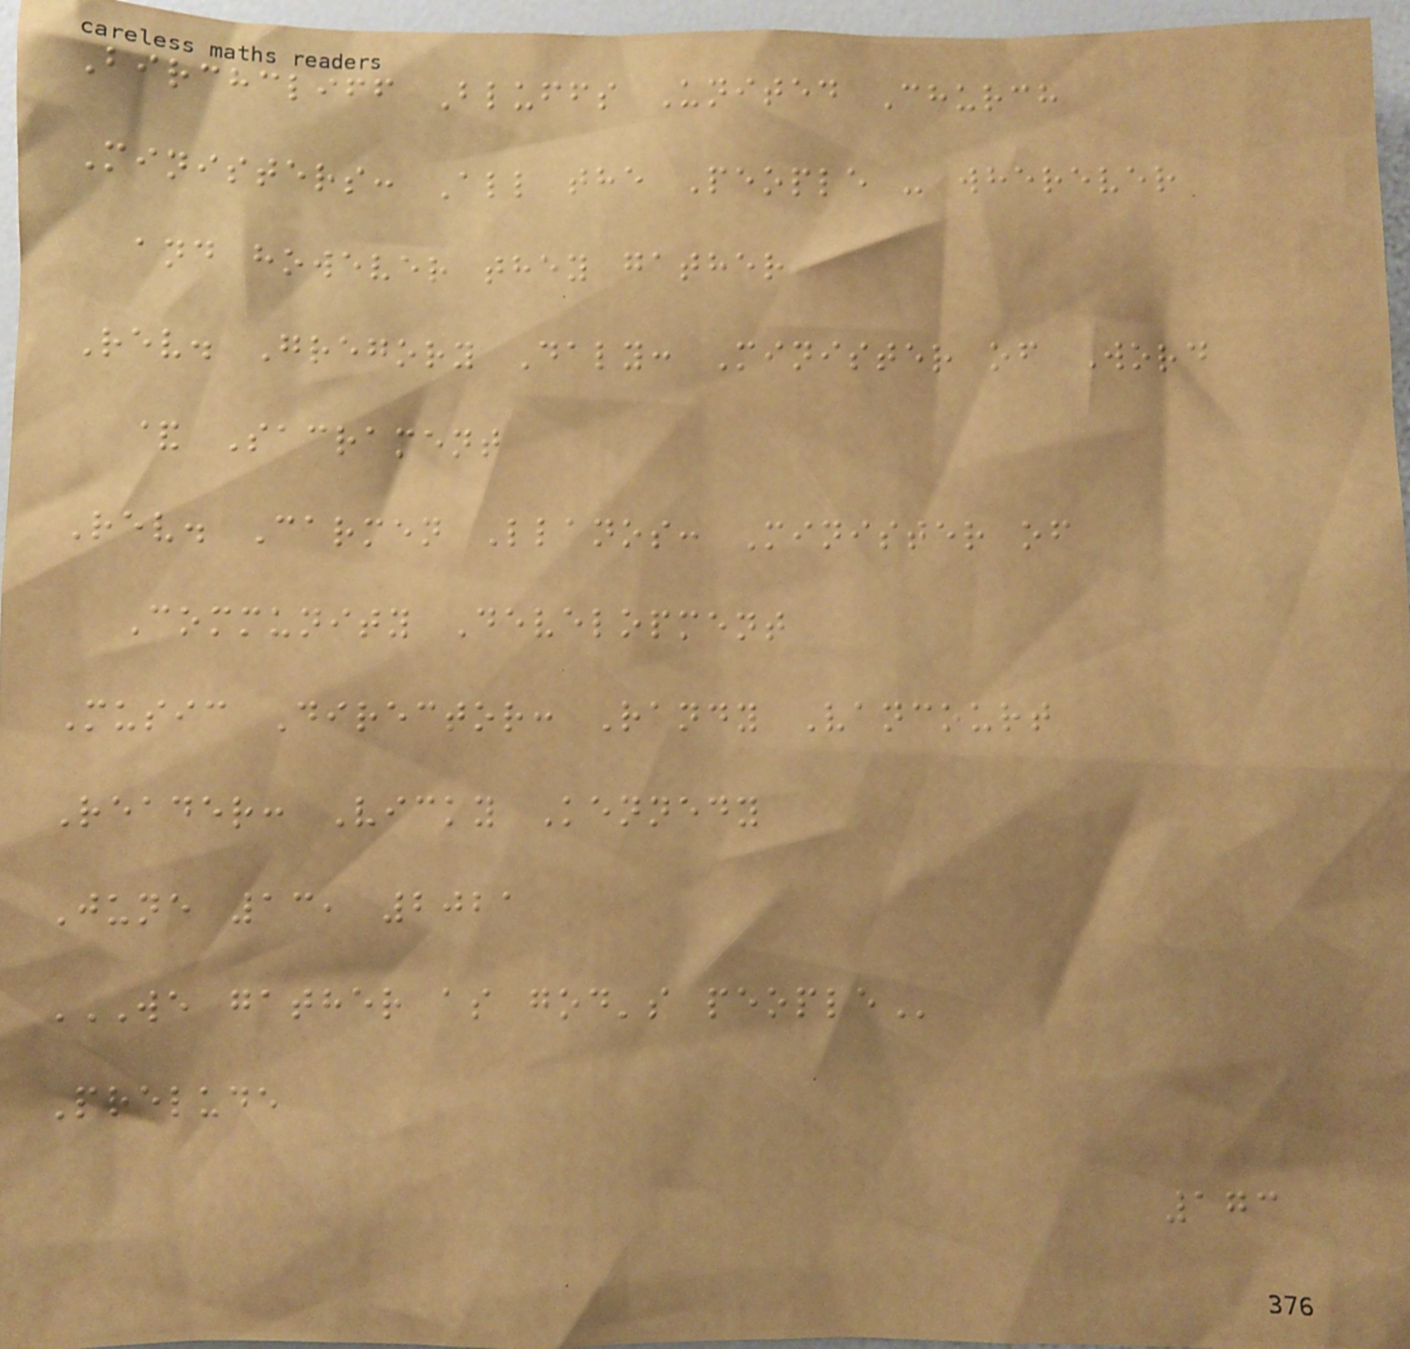Birchcliff Bluffs United Church
Ministers: All the People - wherever
and however they gather
Rev. Gregory Daly: Minister of Word
& Sacrament
Rev. Carmen Llanos: Minister of
Community Development
Music Director: Randy Vancourt
Reader: Vicky Kennedy
June 13, 2021
WE GATHER AS GOD'S PEOPLE
Prelude
173
